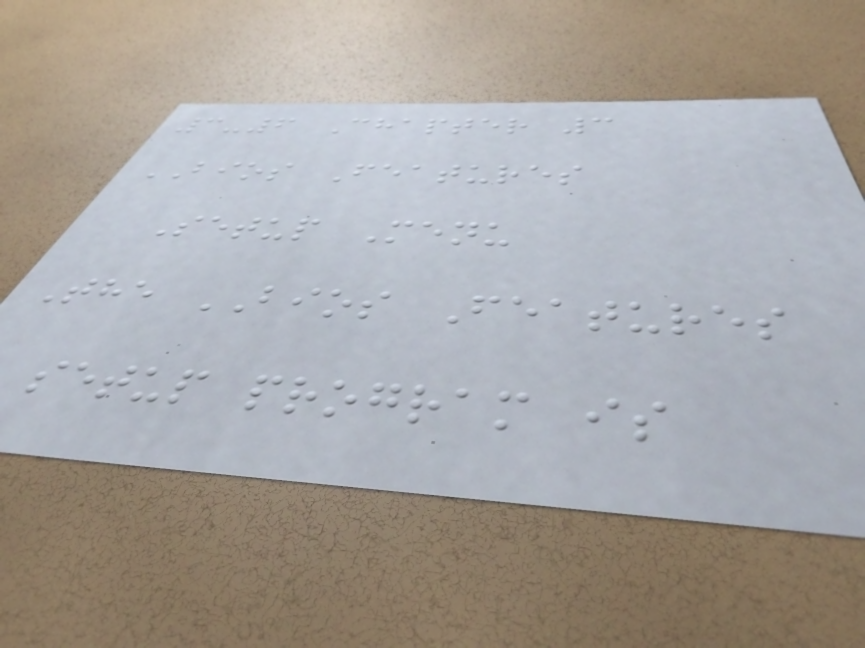3-6 Chapter 3
BIOS Features
Setup Menu
The BIOS Features
setup program is
